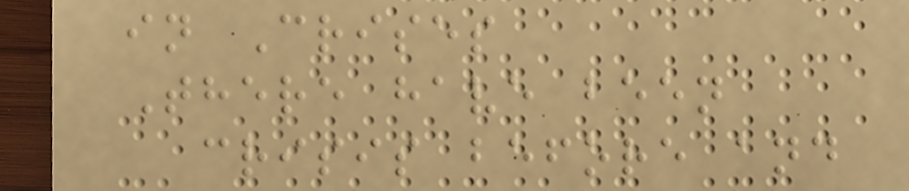in Crises
There have been
crisis before and
